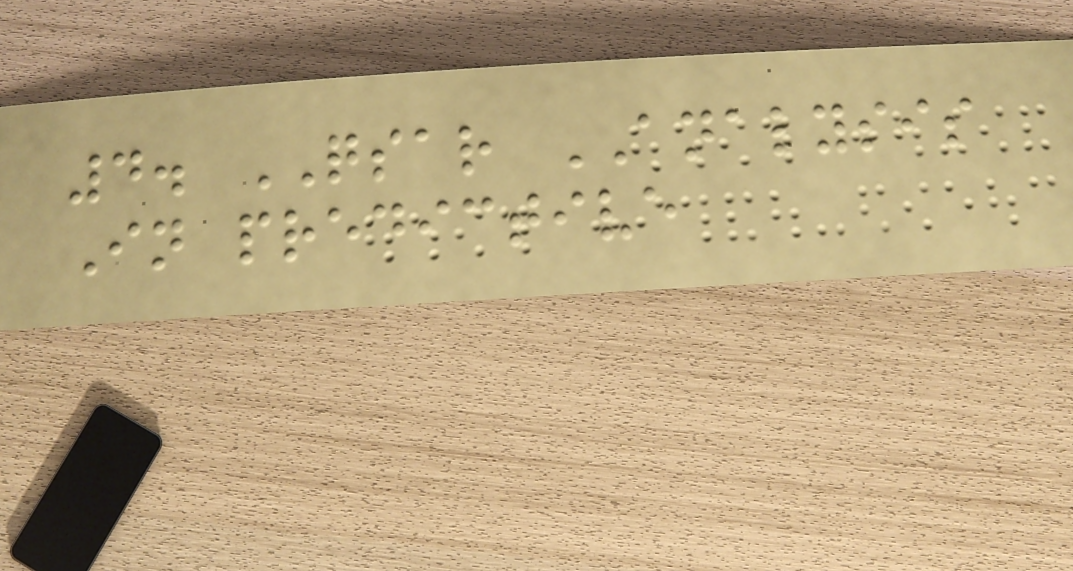4. QSAR ANALYSIS
In predictive
